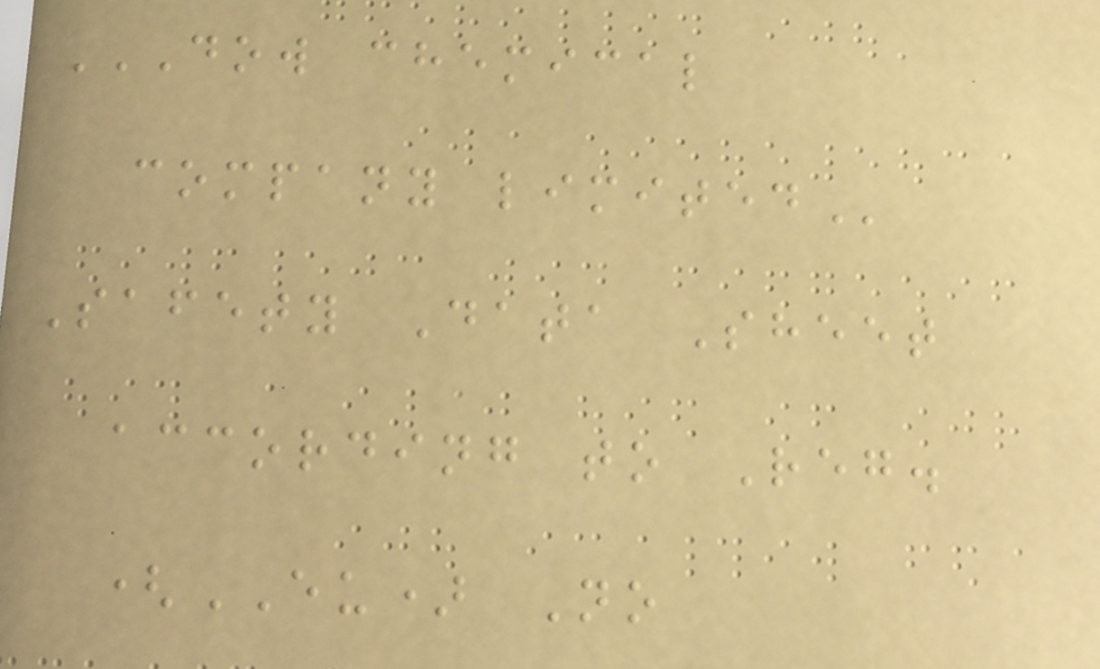DOW CHEMICAL
COMPANY LIMITED
Safety Data Sheet
according to Reg.
(EU) No
